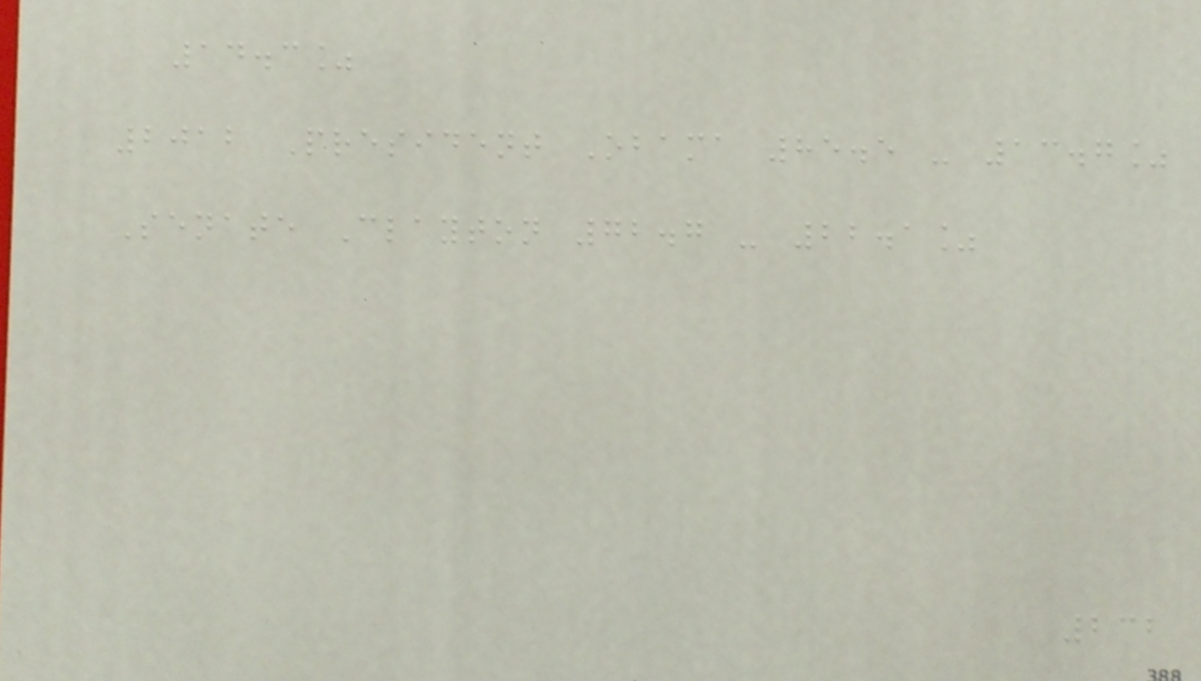14.3%
2012 President Obama 85.5 - 13.7%
Senate Clayton 72.7 - 22.1%
232
